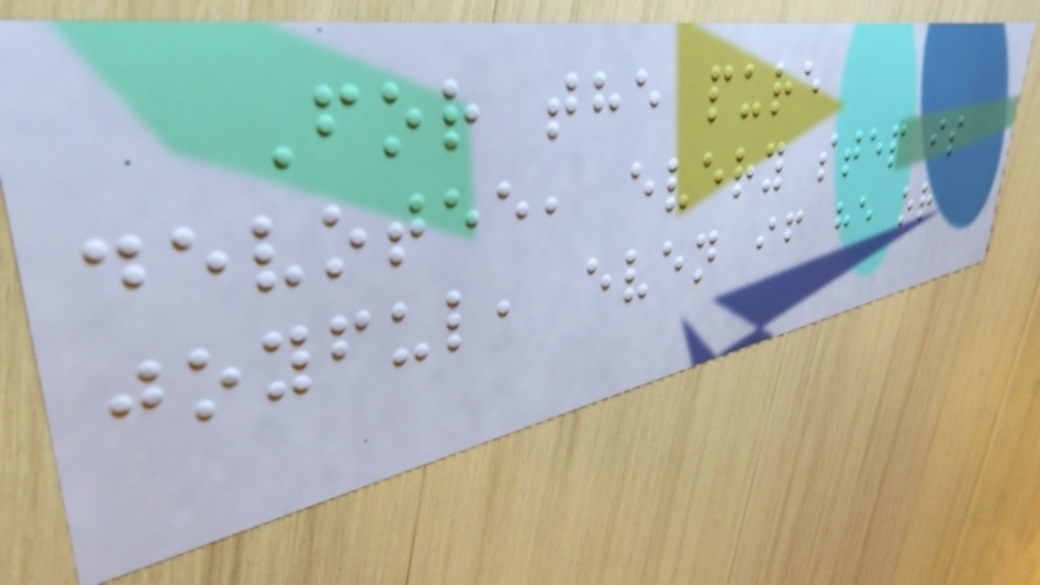For the pure
devotee, every step is
joyful, even if he or
